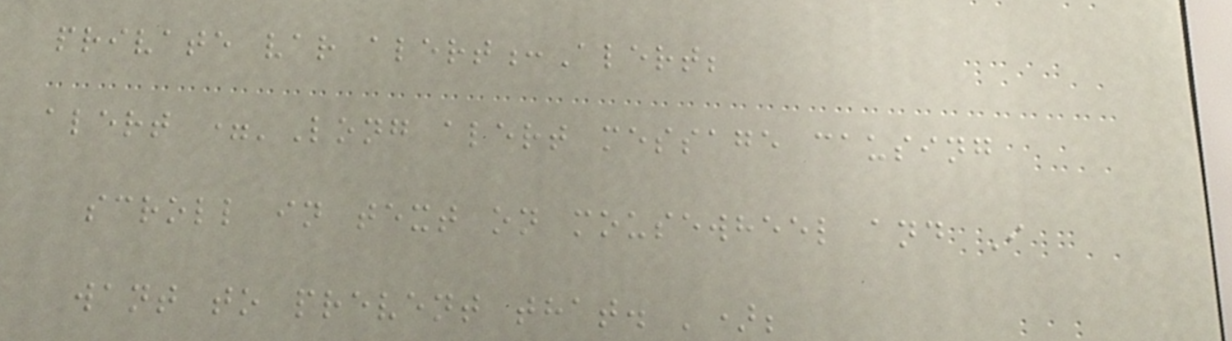private var alert:Alert;
alert ='Long alert message causing
scroll in text on mousewheel and I
want to prevent that. ');
